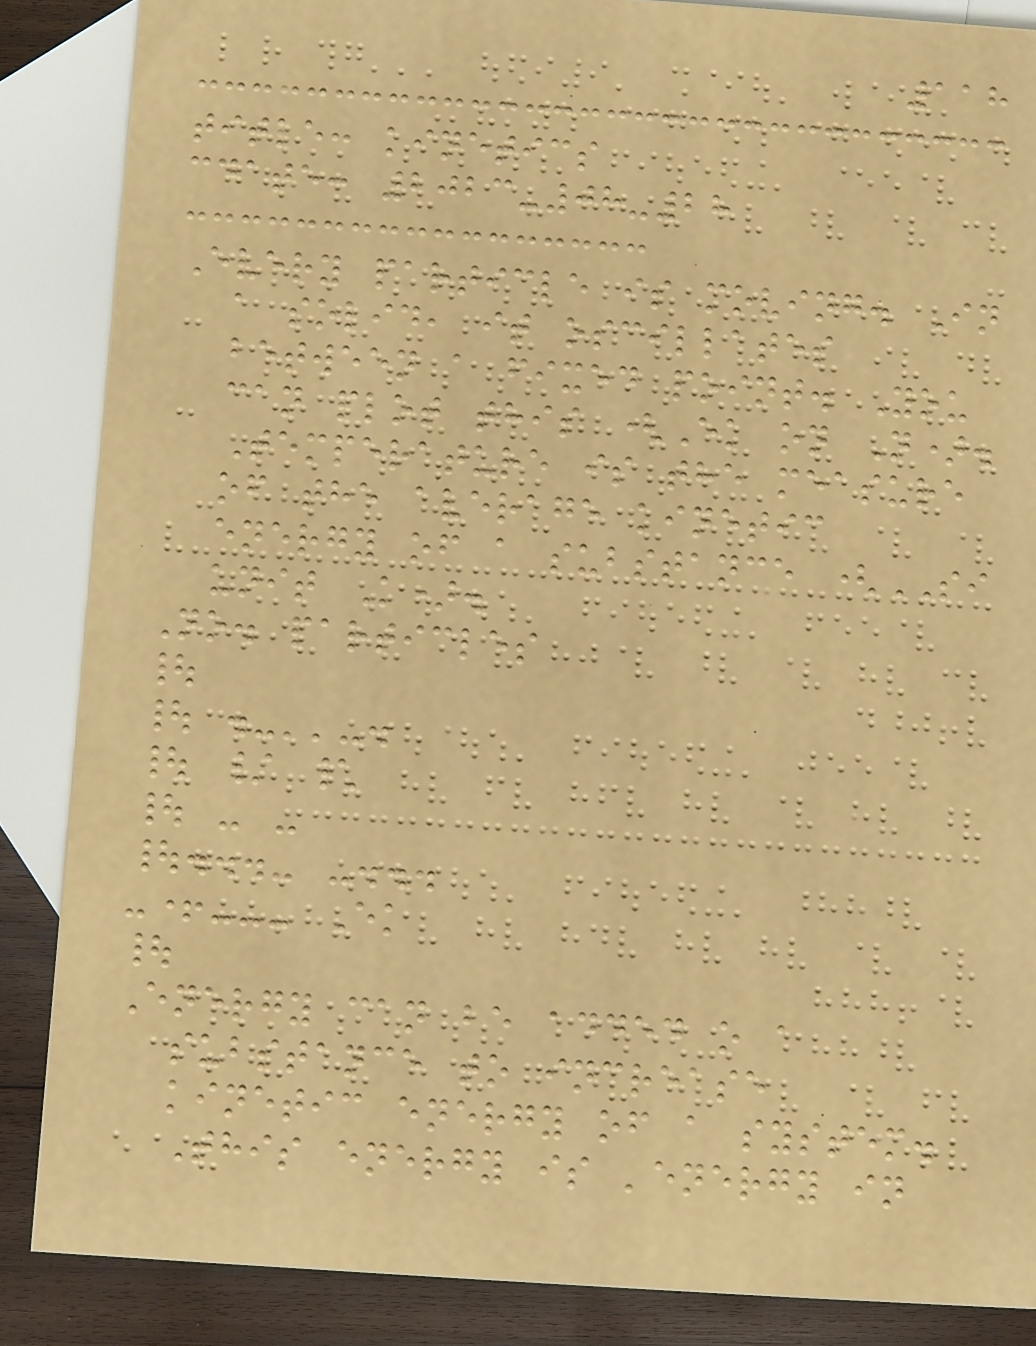118
title: kinetics
cdate: 2023-08-28
Every particle is moving. In
a solid, it oscillates
between a fixed point. You
can plot this (Ek on N).
Temperature is the measure
of the average kinetic
energy of a substance (SI
unit K).
No. particles
|
| .-''-.
| / \
| - -
|...- -...
-+--- Ek
|
Energy can be added o a
substance to increase
kinetic energy of a system.
This energy is 'energy in
